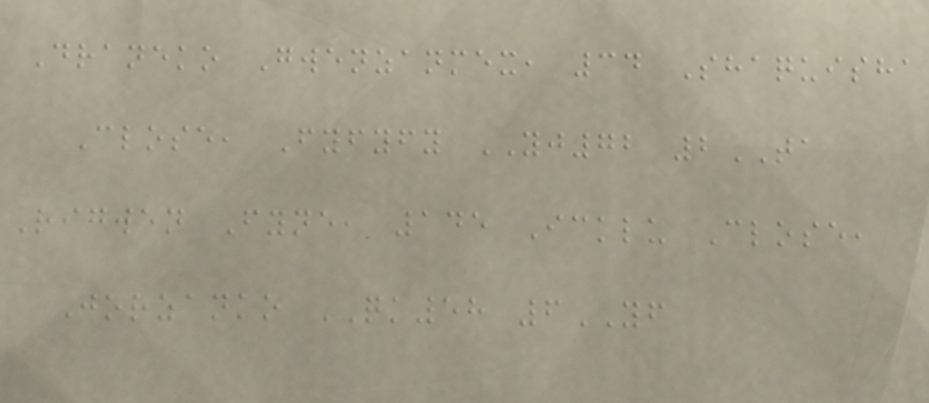Draneko Gwenzanmex, 34 Shaquisha
Close, Fyfyfy YJ72 2TA
Rigwen Fyne, 145 Icklu Close,
Jorzanko QK58 6YF
